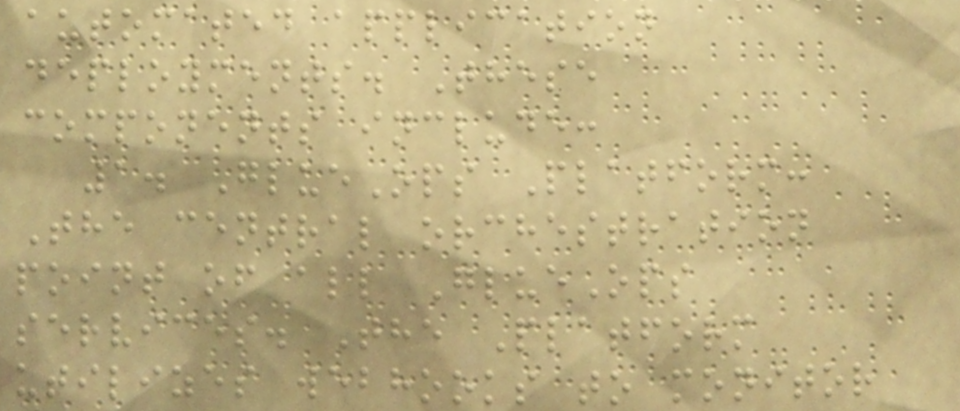automated application
deployments. These
components include:
1. GlueOps Platform:
The central orchestration
point of all GlueOps
services. The Platform
utilizes webhooks to monitor
